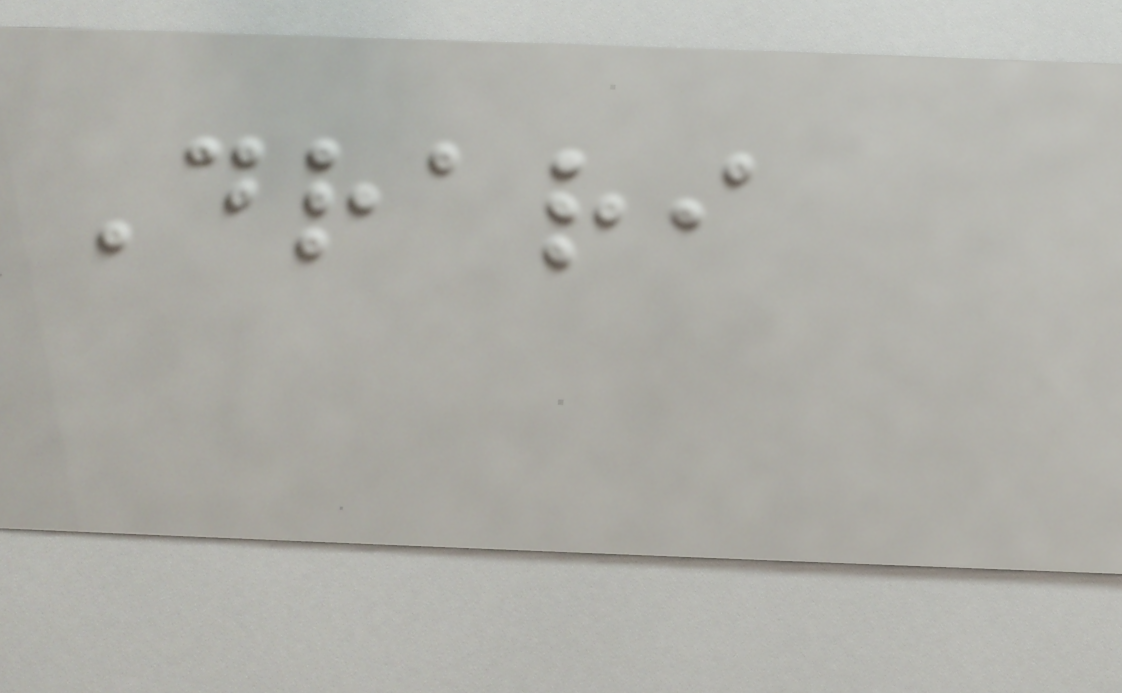Drari
